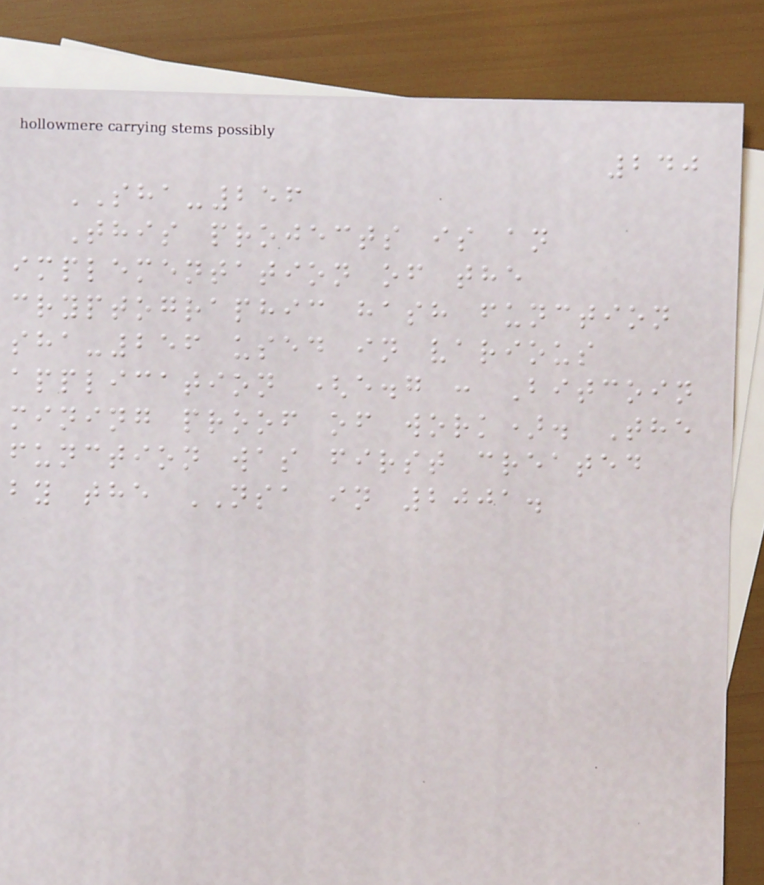240
SHA-256
This projects is an
implementation of the
cryptographic hash function
sha-256 used in various
application (e.g : Bitcoin
mining proof of work). The
function was first created
by the NSA in 2001.
